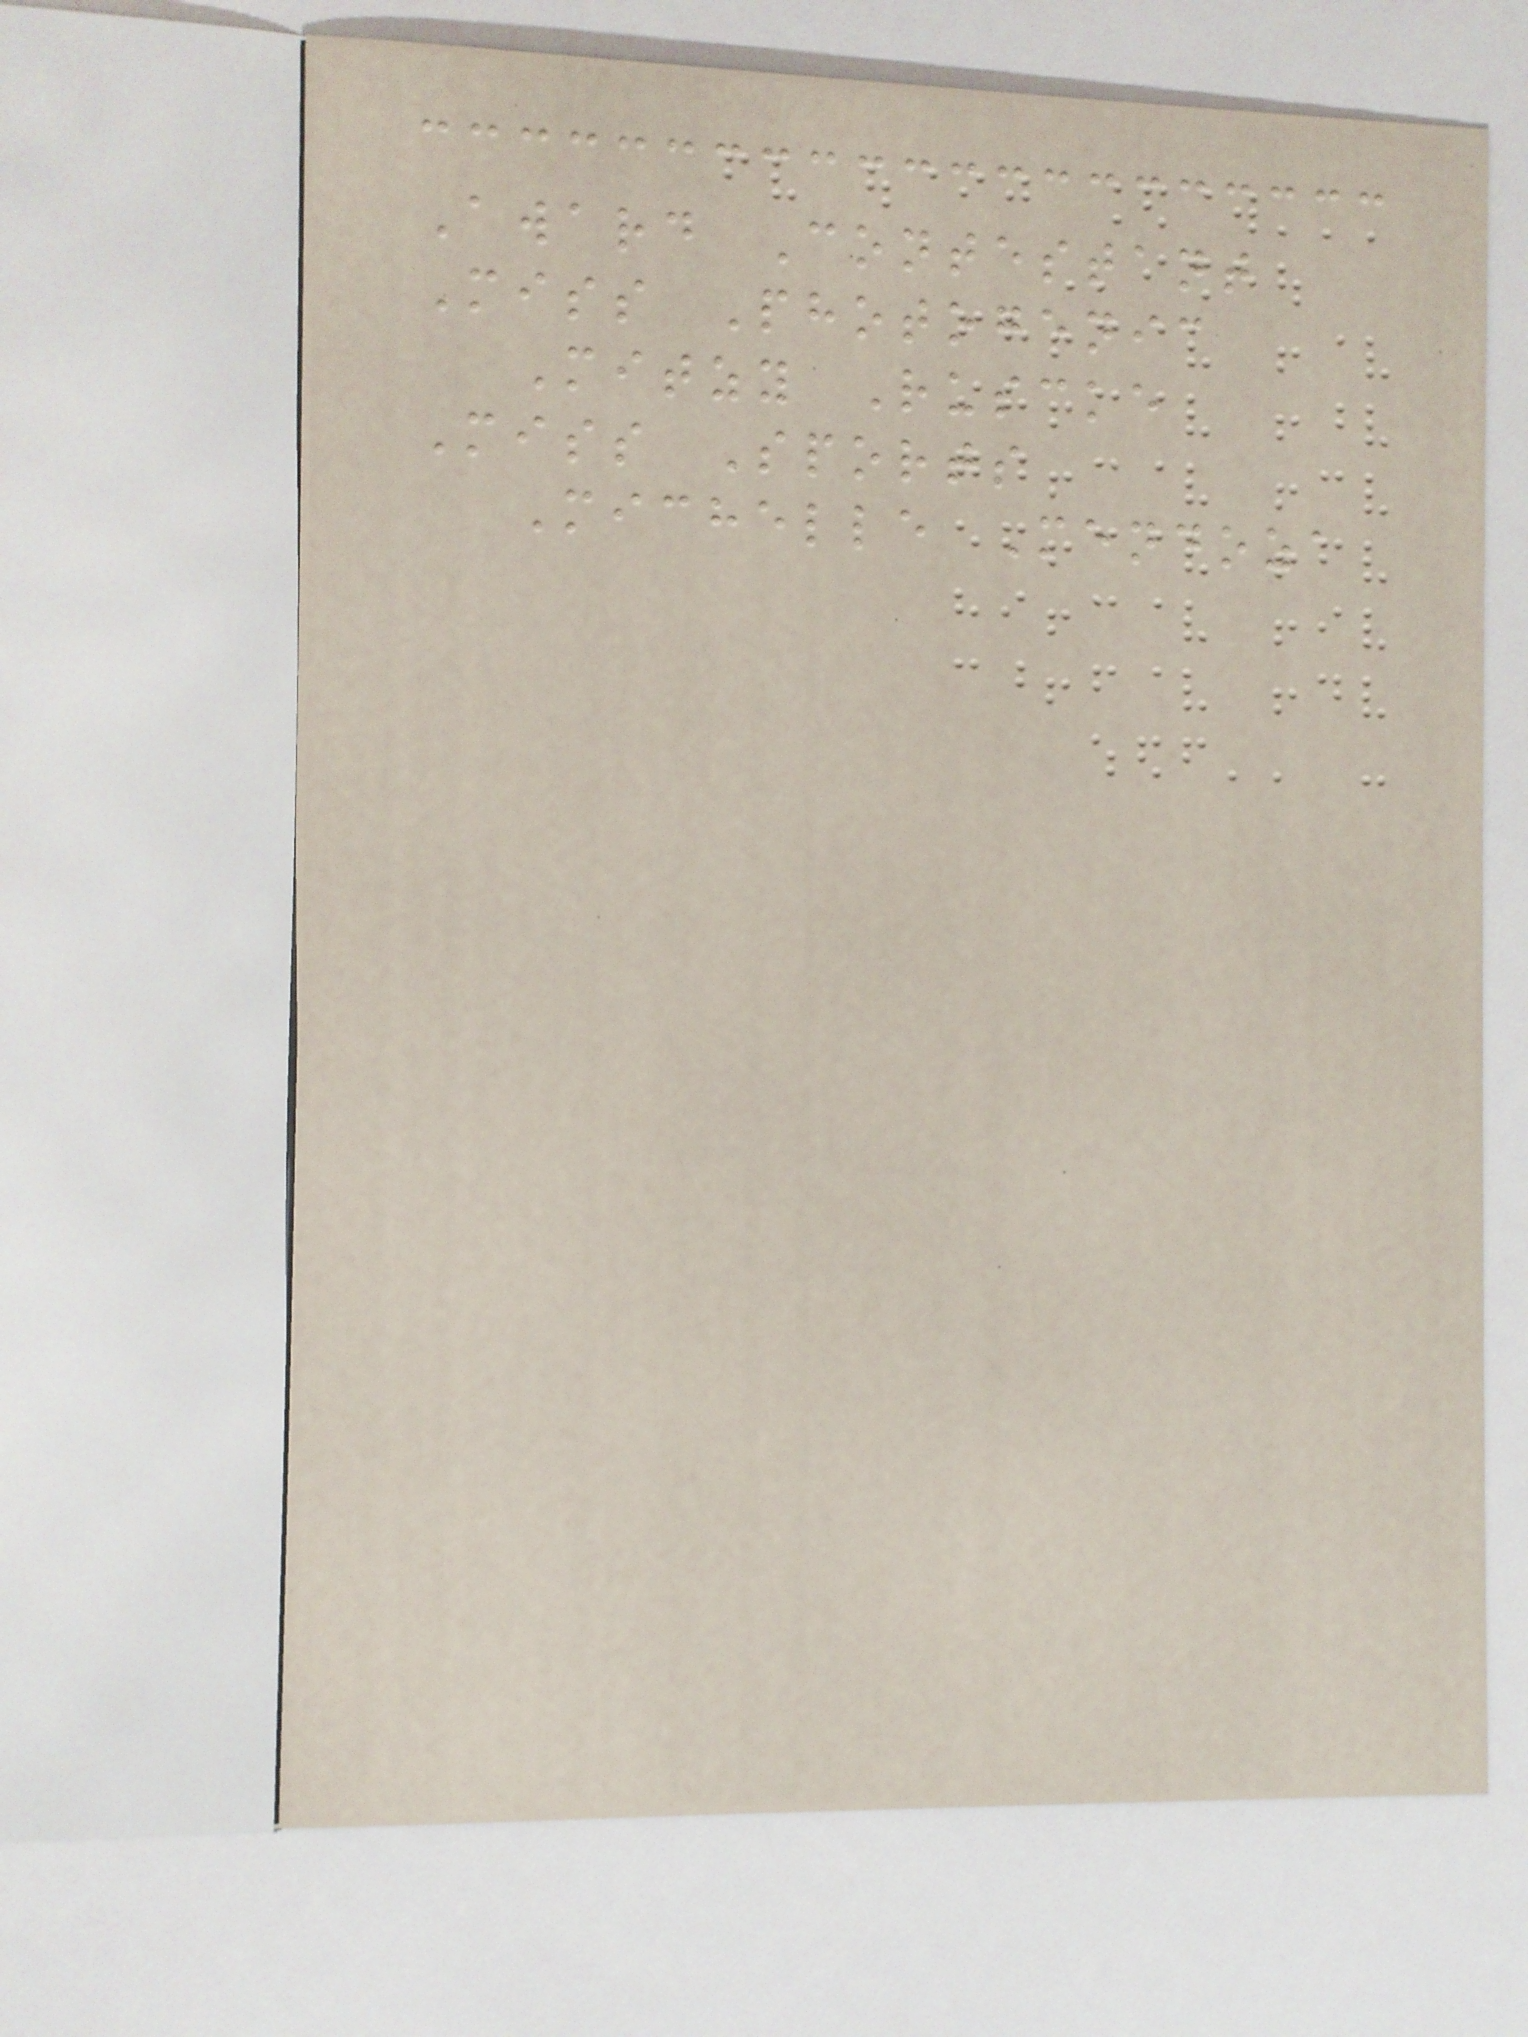Award Contestant
Miss Photogenic
Mitzy Ruscke
Miss Sports
Michelle Mendoza
